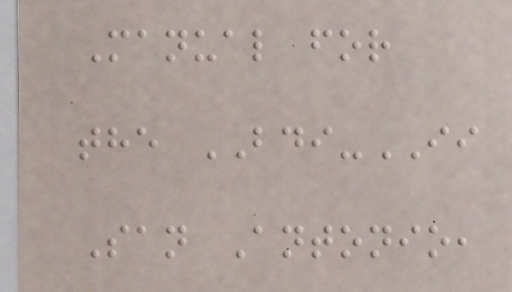Manual for
the BDI-II
San Antonio,
